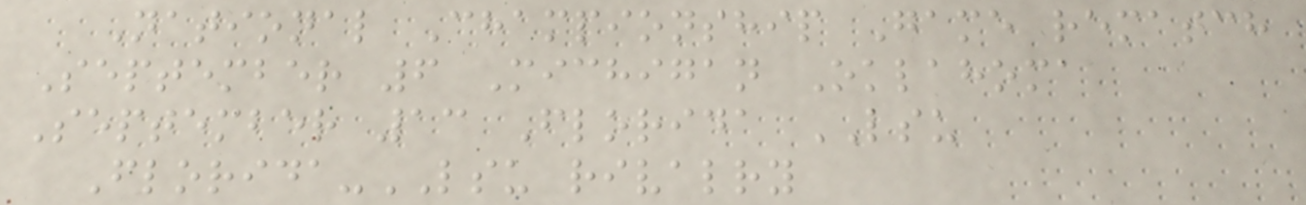National Championship Game rematch
September 6 Michigan Oklahoma
September 13 Florida LSU
Florida-LSU rivalry
